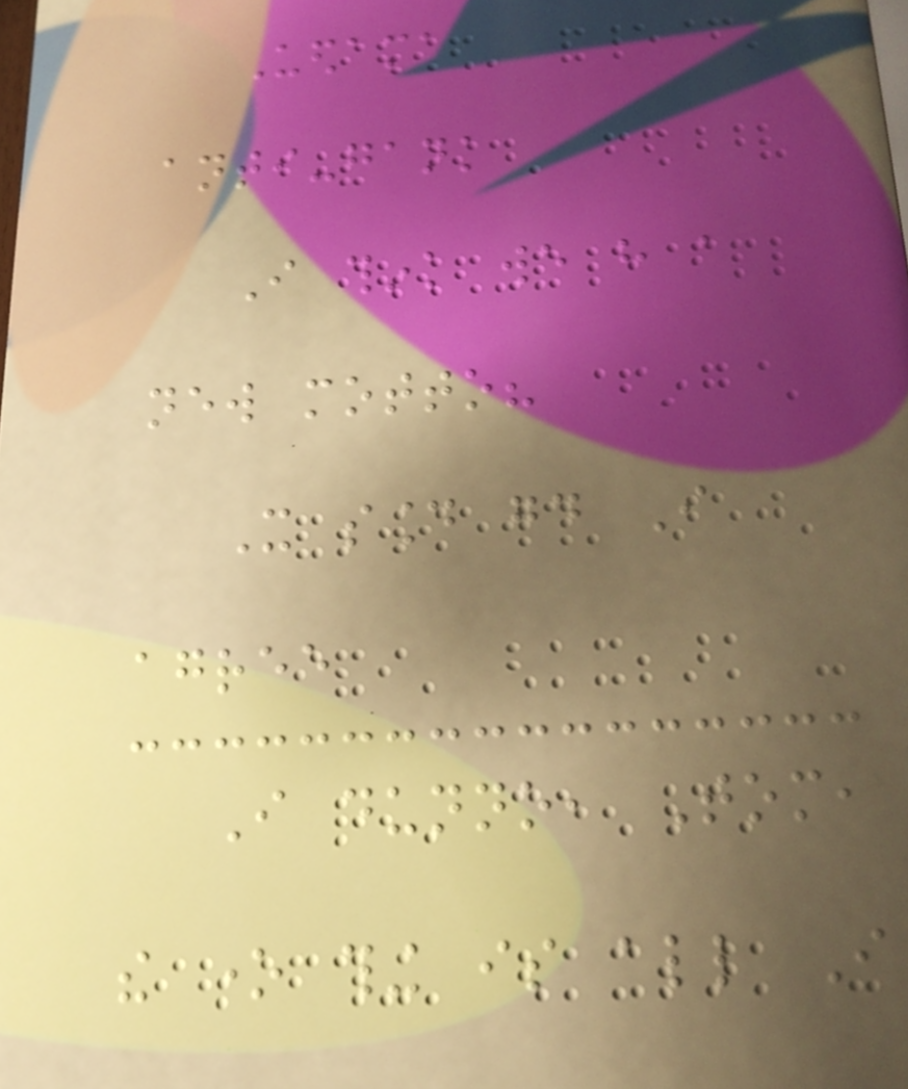Uedama
anti-gank
I think we have a
new motto?
It sound good I
agree
I dunno, Tom,
the one thing is all I
